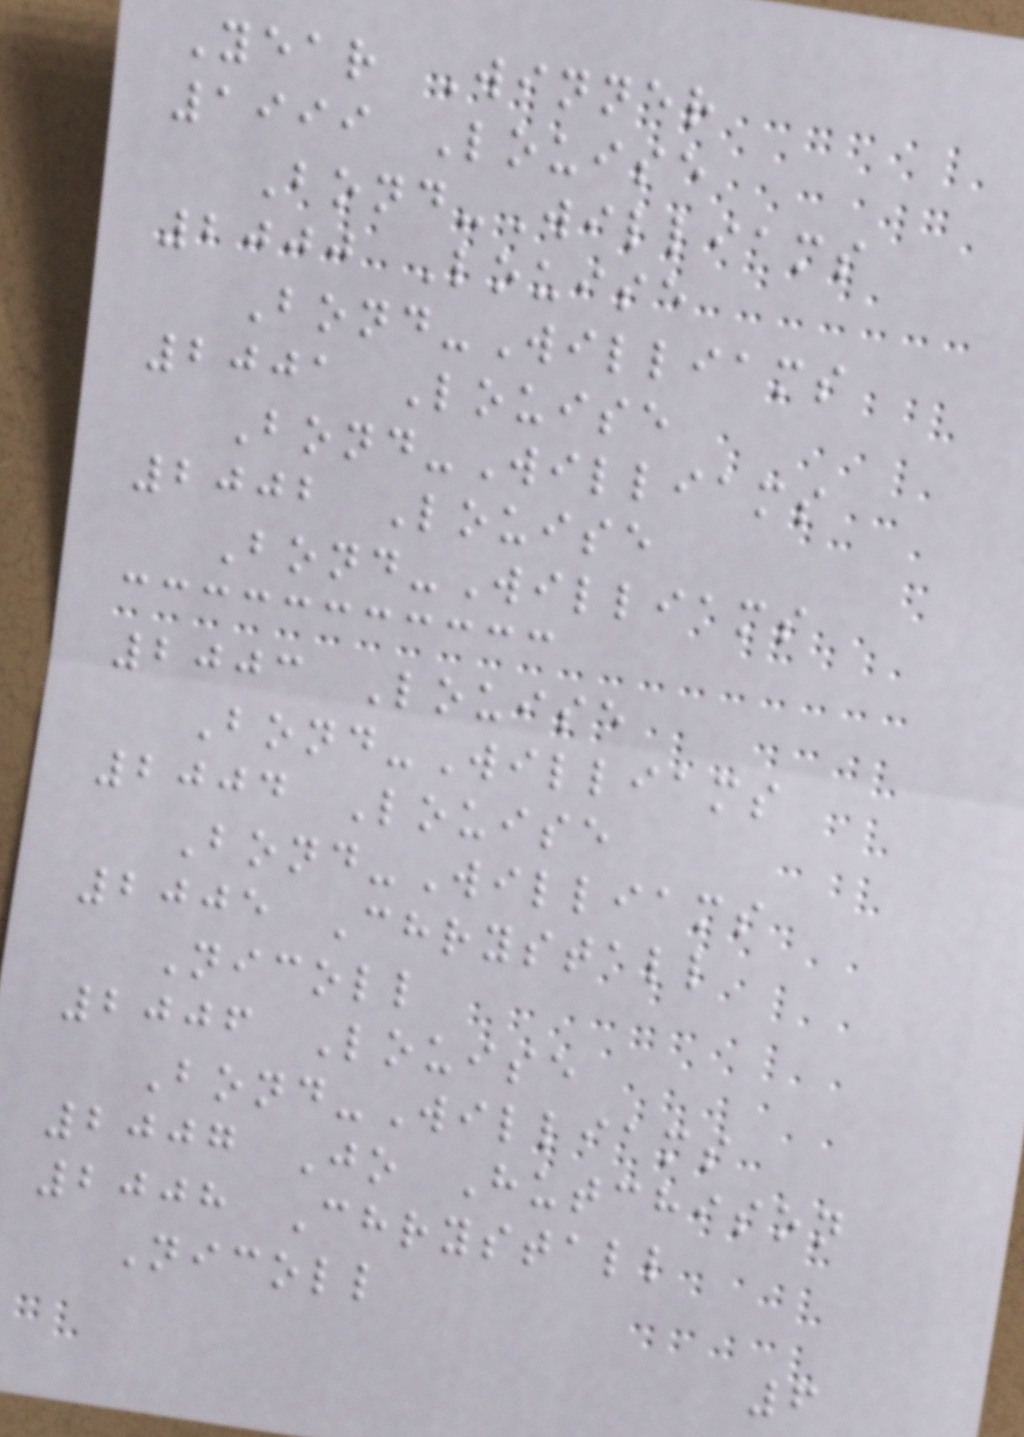Year Winner
1999 Louise
Bond-Williams
2000 Louise
Bond-Williams
2001 Louise
Bond-Williams
2002 Louise
Bond-Williams
2003 Louise
Bond-Williams
2004 Louise
Bond-Williams
2005 Chrystall
Nicoll
2006 Louise
Bond-Williams
2007 Jo Hutchison
2008 Chrystall
Nicoll
6
